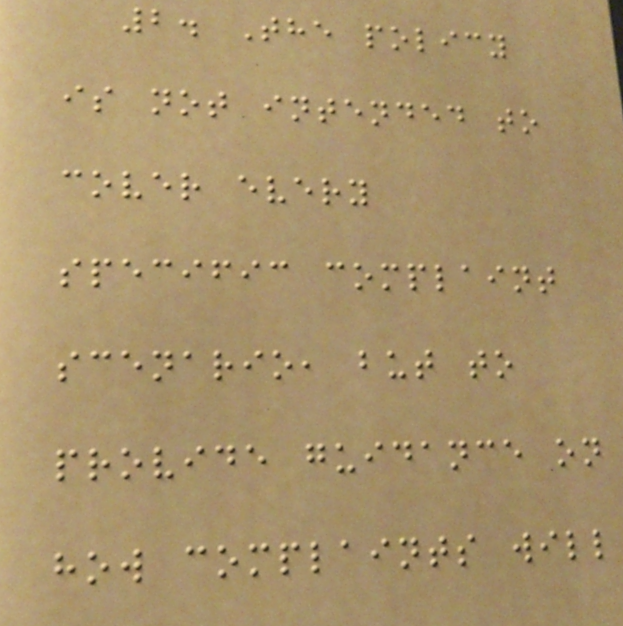2. The policy
is not intended to
cover every
specific complaint
scenario, but to
provide guidance on
how complaints will
